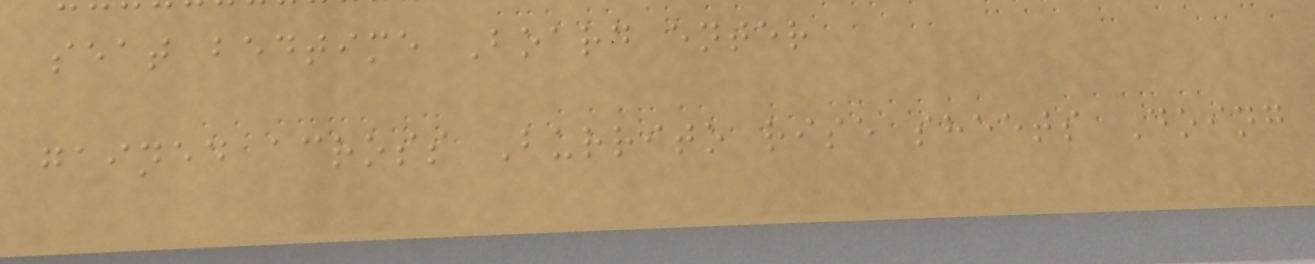seat bedtime Board enter
gained across Burrito rise sheets Doing
